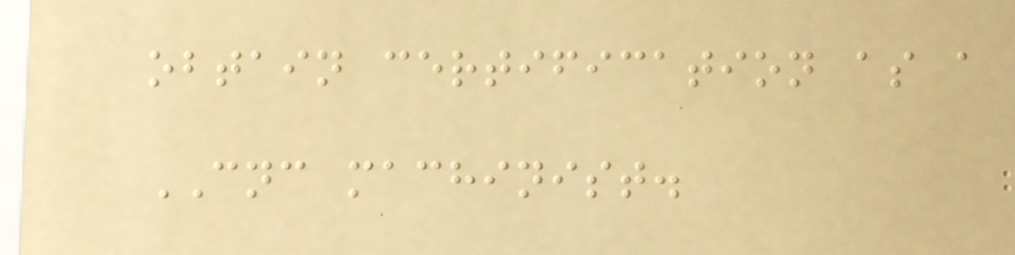obtain certification as a
CNC machinist.
